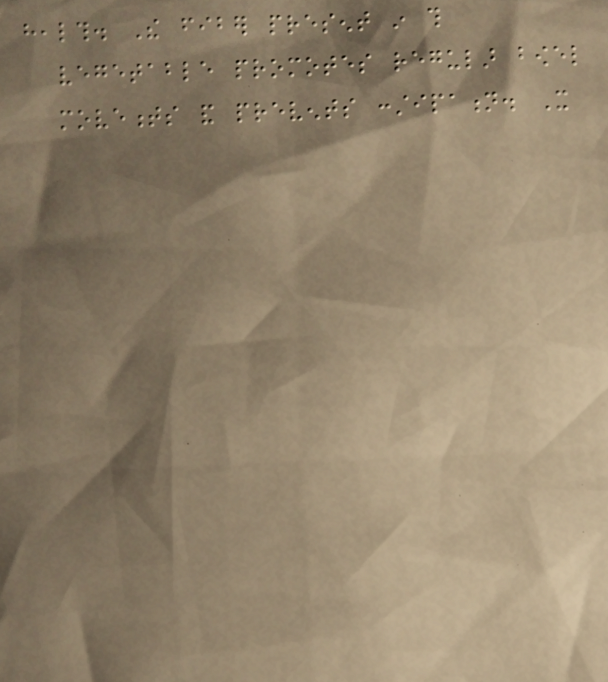health. The fiber present in this
vegetable promotes regular bowel
movements and prevents constipation. It
